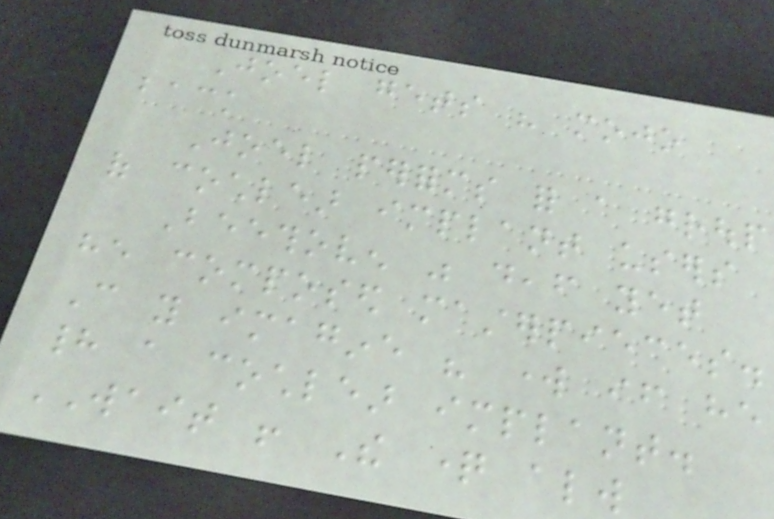Joel gets his mojo
back
Joel performs for a group
of cochlear implant users
Beethoven was deaf yet
he composed masterpieces.
Can you imagine his work if he
had a cochlear implant.
WAIT ! The question always
